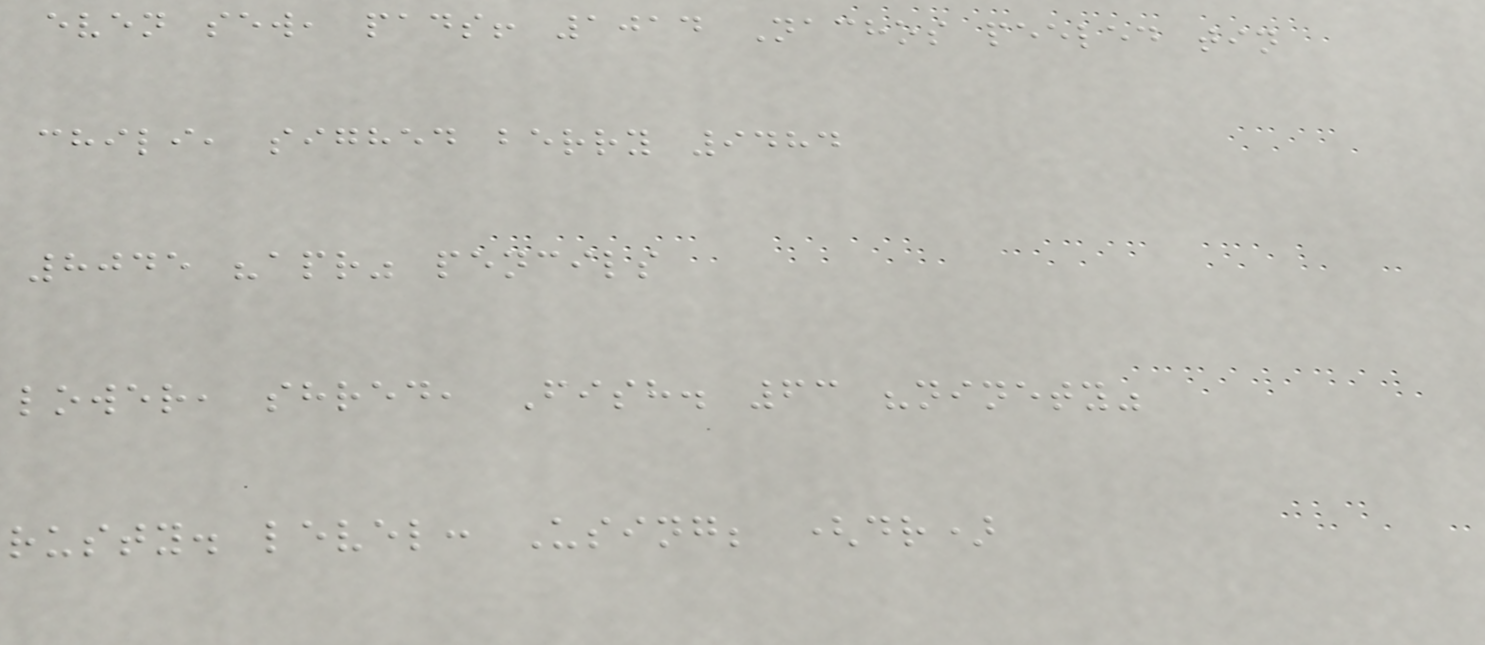even sew, pads! 1014 Nachos peeled tin
chili, sighed berry 9484
8045 "apr" pencils
lower, shred, Fish. 63 "ninety"
rusty. level: Using; (dr)
